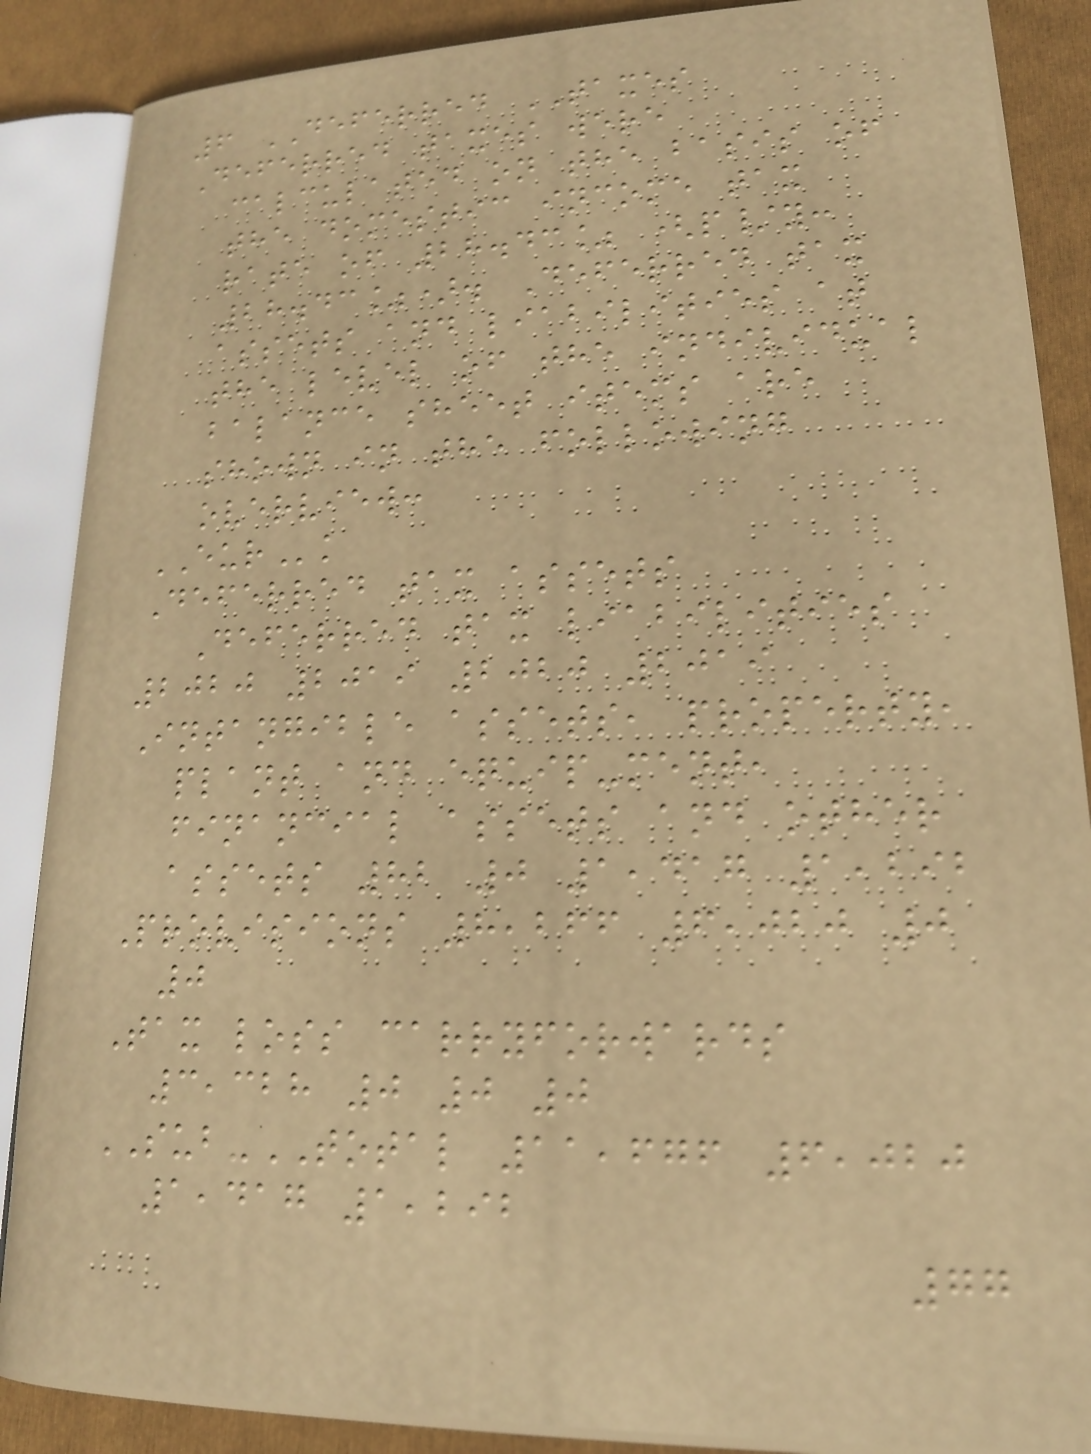6 DEFERRED TAXES
Deferred taxes were
calculated on the basis of
the domestic income tax
rate of 28.43% (p/y:
28.43%). Deferred tax
assets and liabilities at
the level of the individual
balance sheet items are
shown in the following
overview:
EURk
Deferred tax assets
Deferred tax liabilities
2020 2019 2020 2019
Intangible assets, property,
plant and equip-ment,
financial assets and other
assets 82 0 1,417 1,292
Provisions 8,266 6,020 0
0
Tax loss carryforwards
3,328 0 0 0
SUB-TOTAL 11,676 6,020
1,417 1,292
77
